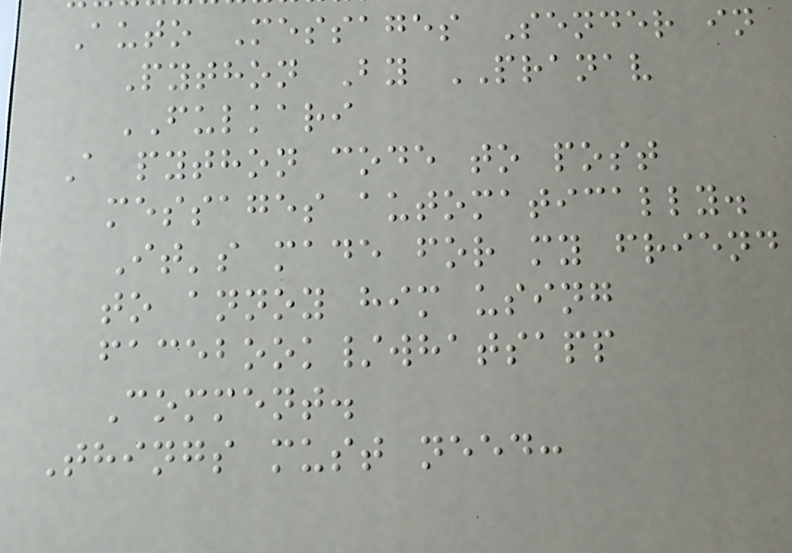Auto Messages Sender in
Python By PRANAV
FULKARI
A python code to post
messages automatically.
It's made for my friend
to annoy him using
facebook/whatsapp
Comment.
Things must need:
